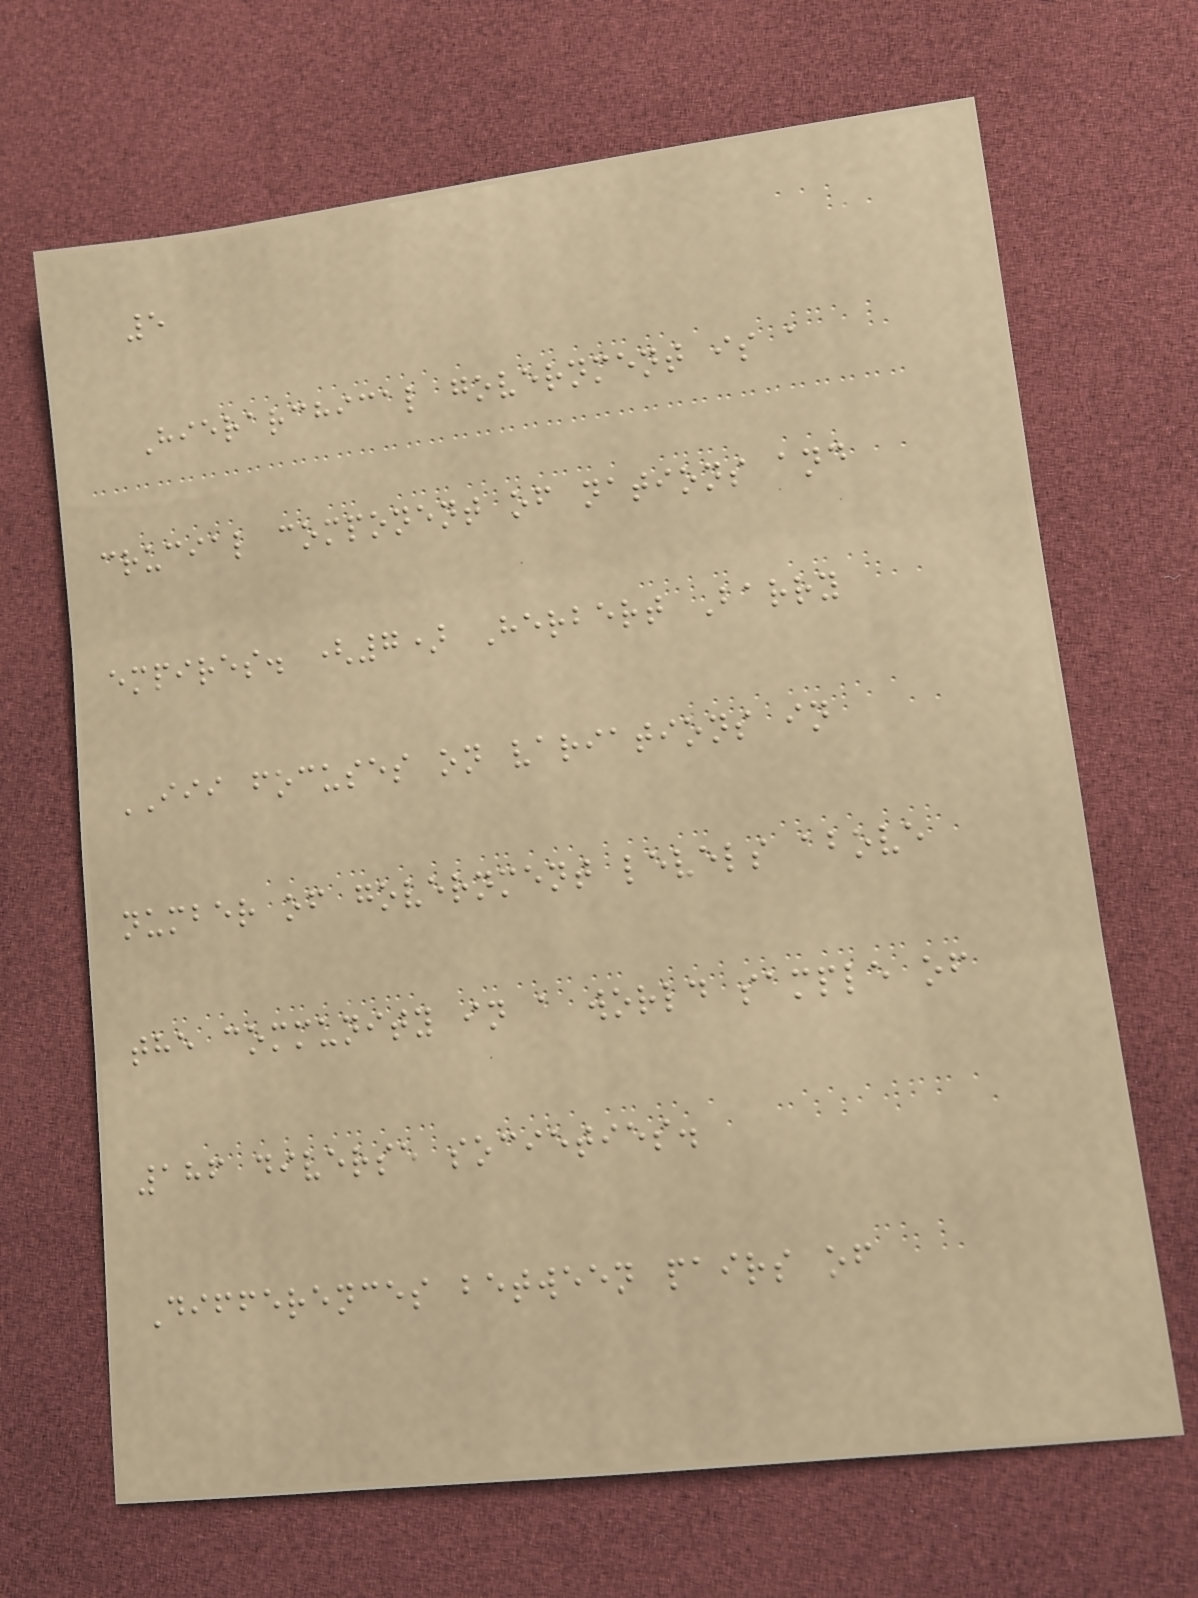5
Hierarchical government is a
crucial component of nations and
empires. (7) Herbert Barry
III focuses on variations in
number of government levels above
the community in a world sample of
186 diverse societies.
Differences between pairs of
